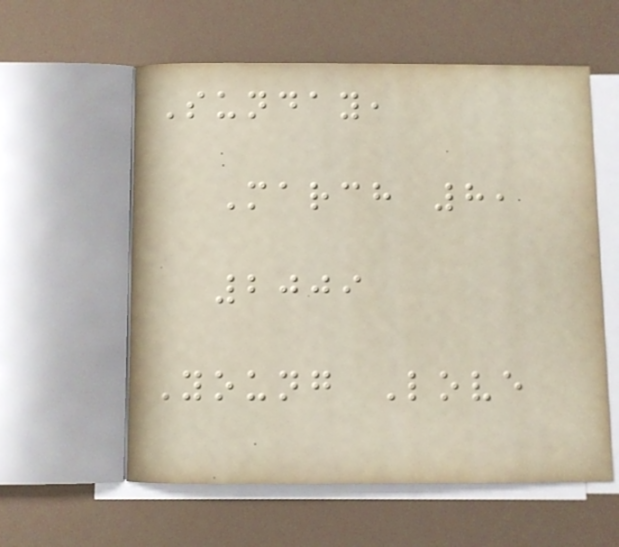Sunday,
March 8,
2009
Young Love
